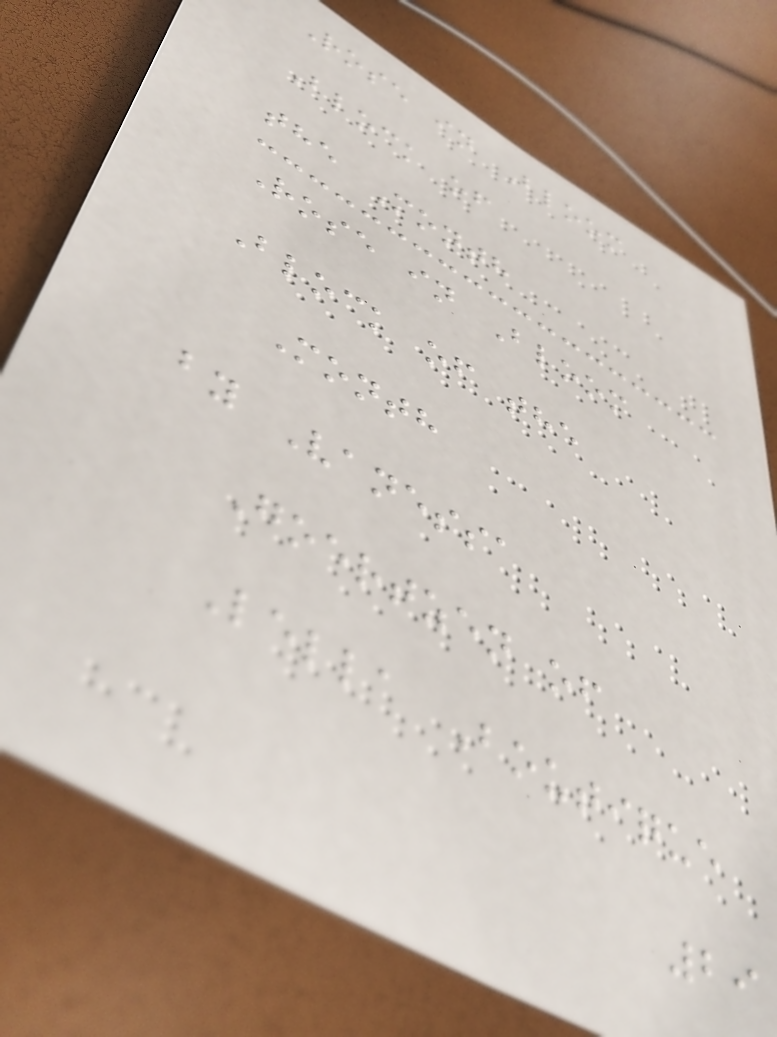Rose in Bloom
Block of
the Month
Rose in Bloom
Block of the
Month
by Vanessa
Goertzen of
Lella Boutique
29
